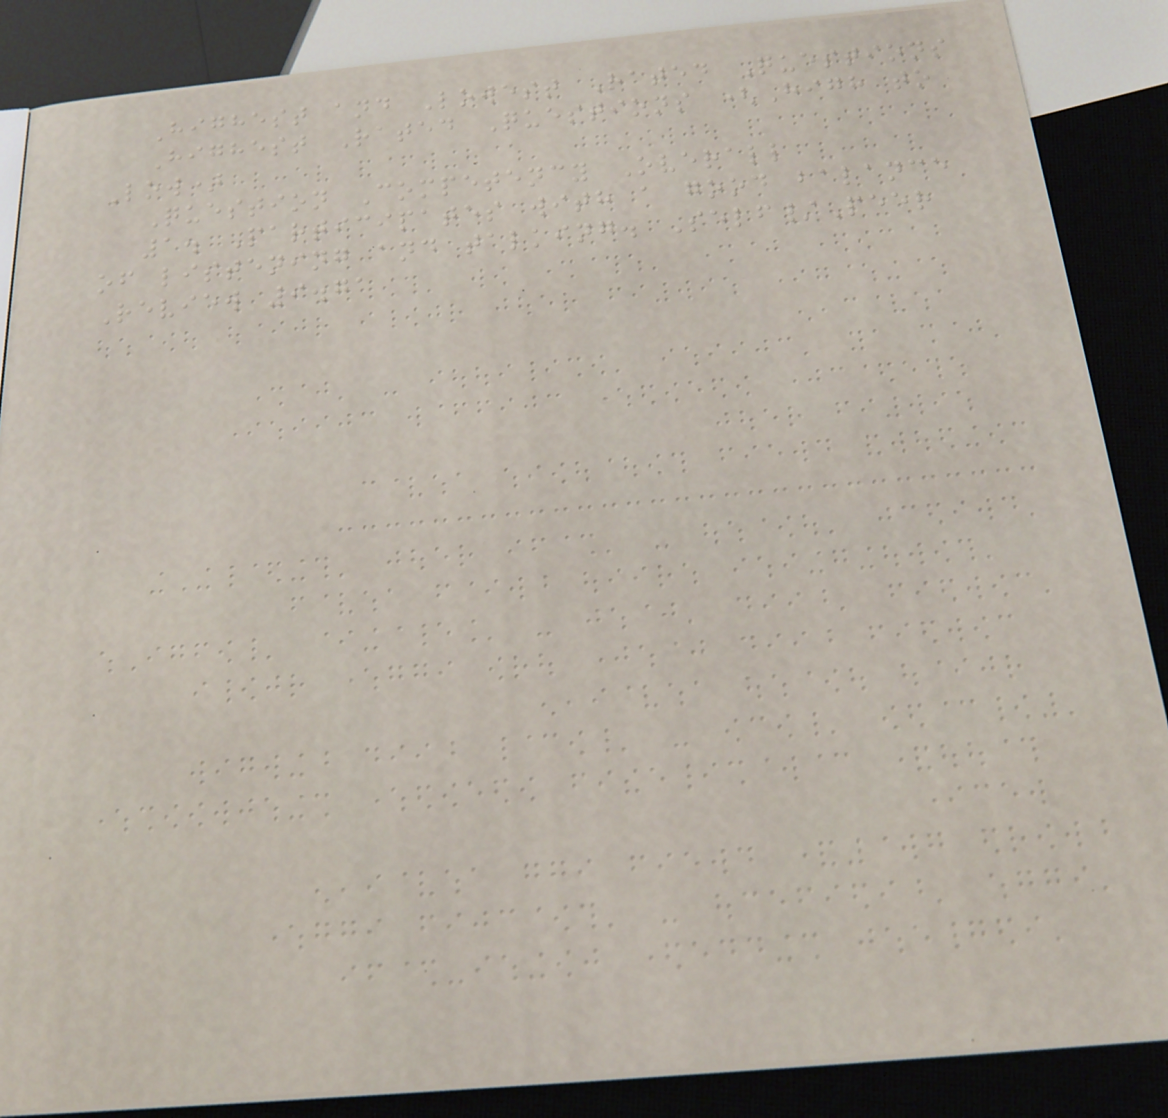Highest and Lowest Rated Questions
Highest Rated Questions (High to
Low)
Question Competency Overall
1. Participates with a good balance
of listening and talking. Self/Peer
Review 9.71
